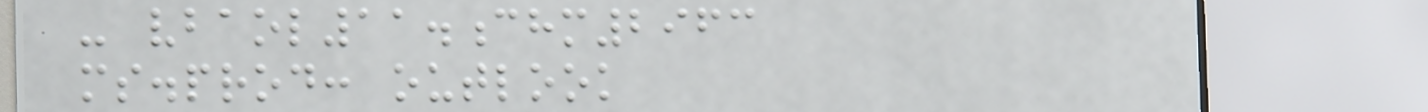- vbaol11.chm2963
ms.prod: outlook
